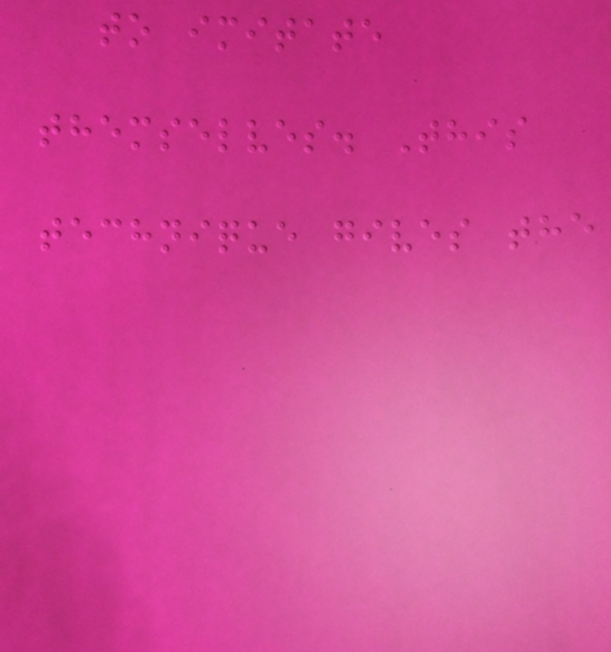to imitate
themselves. This
technique gives the
